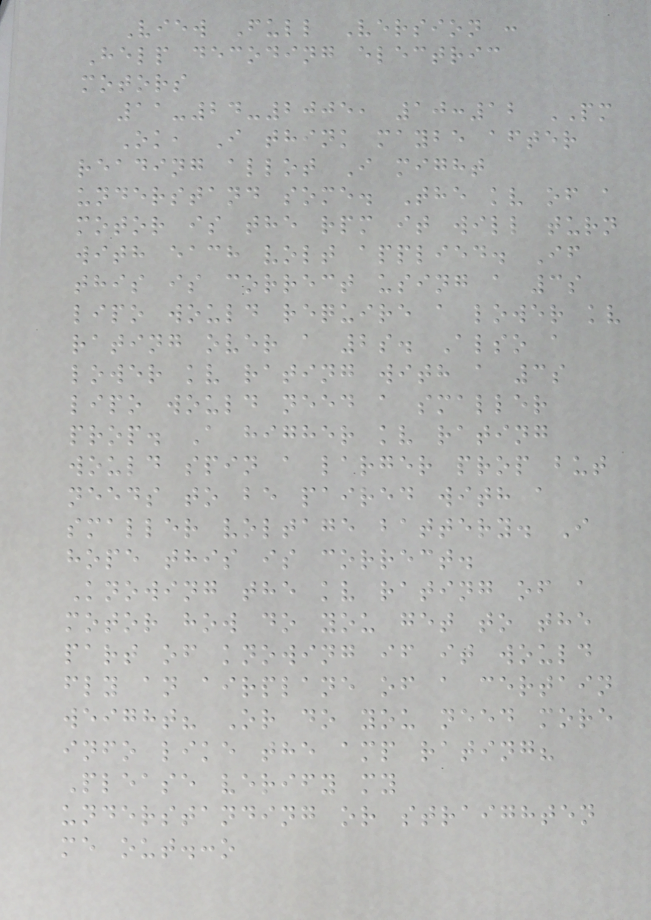View Full Version :
Help decoding electric
motors
11-24-2005, 10:12 PM
Ok, I think maybe after
reading allot I might
understand some. The kv of a
motor is the rpm it will turn
with each volt applied. If
this is correct using a 3s
lipo would require a lower kv
rating over a 2s. Also a
lower kv rating with a 3s
lipo would need a smaller
prop. A higher kv rating
would spin a larger prop but
needs to be paired with a
smaller voltage battery. I
hope this is correct.
Knowing the kv rating of a
motor how do you get to the
part of knowing if it would
fly an airplane of a certain
weight? Or do you need more
info like the amp rating?
Please verify my
understanding or straighten
me out.:o
